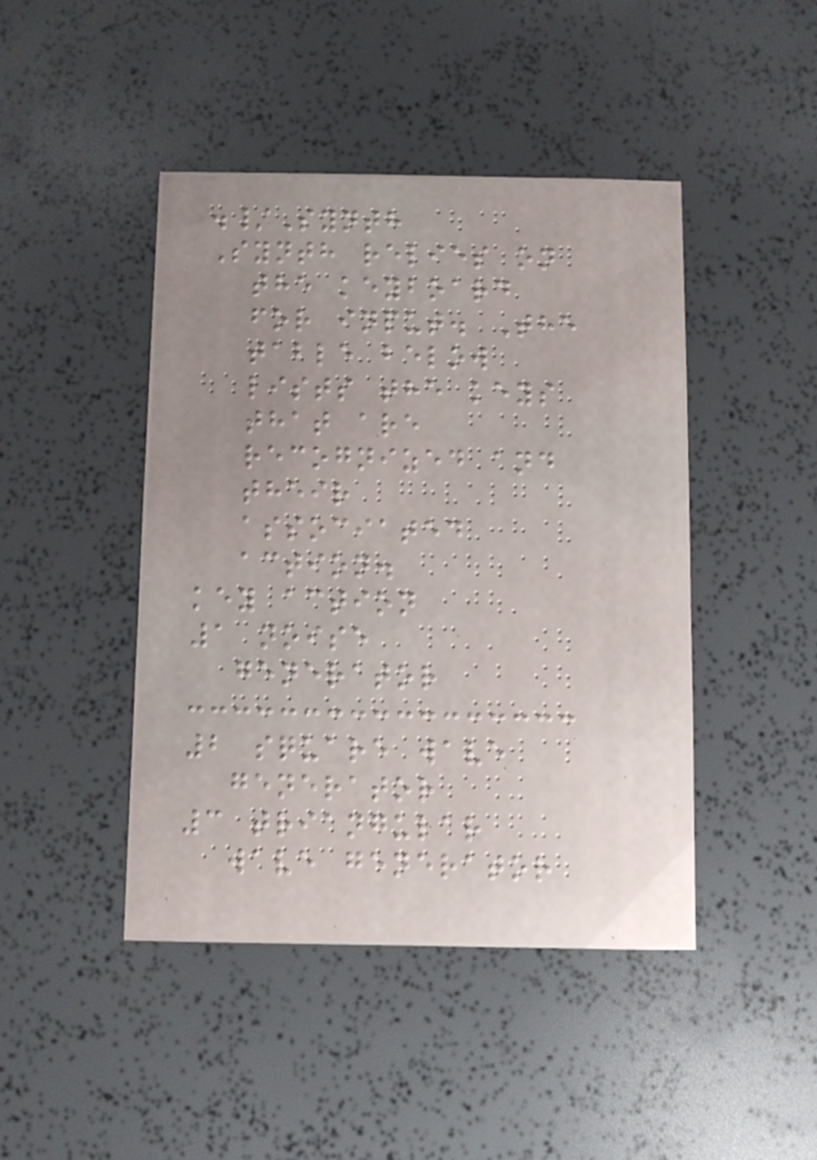./Synth
Synth relies on
the keyboard
for input. The
table below
lists the keys
that are
recognized and
their
associated
action.
key action
1 noise
generator
2 square wave
generator
3 triangular
wave generator
